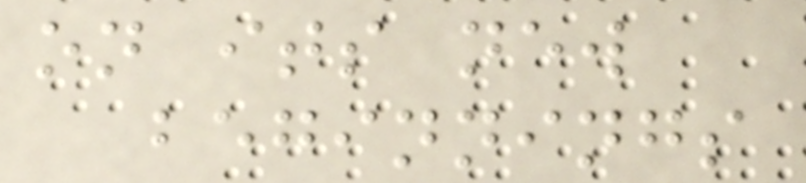on its new
beginnings
